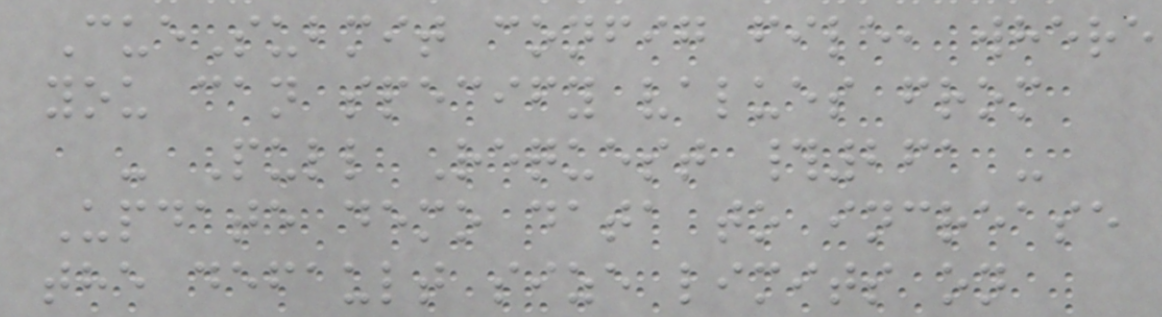CueSubmit config file, where
you can specify values from
- Pull Request #261 -
Update demo data to increase
the default size limits on
